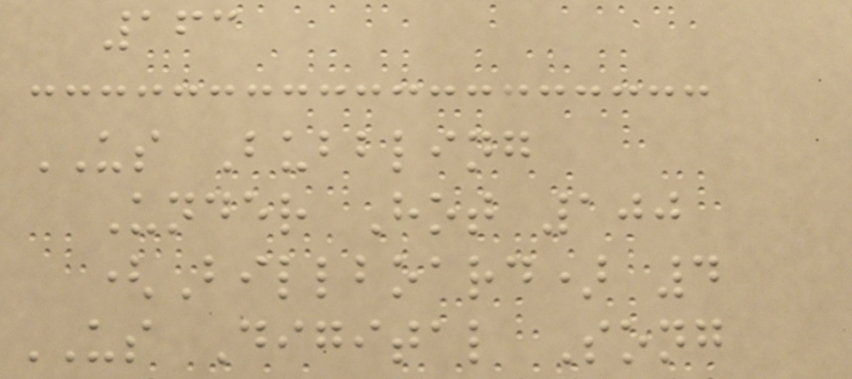163
US Bubbling
Under Hot 100
(Billboard) 4
US Digital Song
